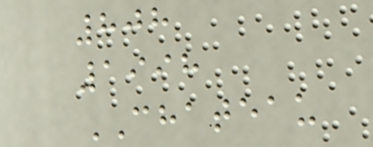808
1998
CHATEAU
